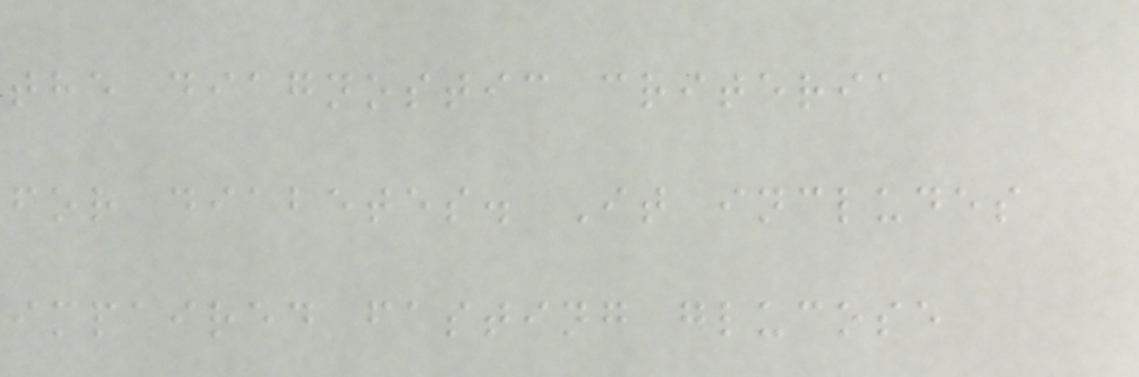the diagnostic criteria
for diabetes. It includes
impaired fasting glucose
